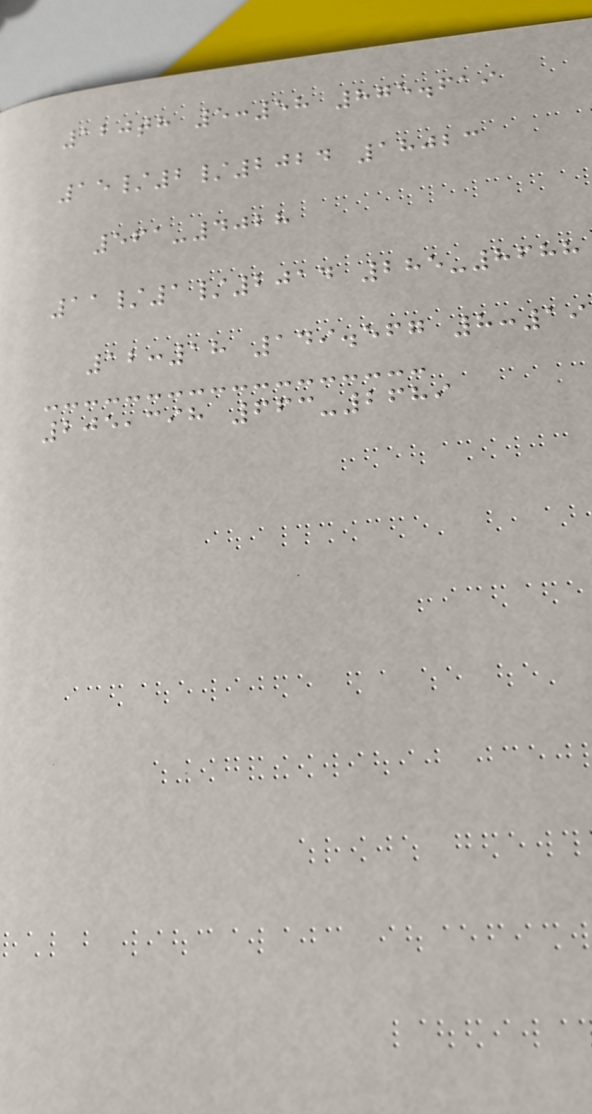120th 5:58 875.619
15/2/2024 18023
561-4028
11/1/2014 285-8688
12:18 149.567 8:19
205,398 663-2689
